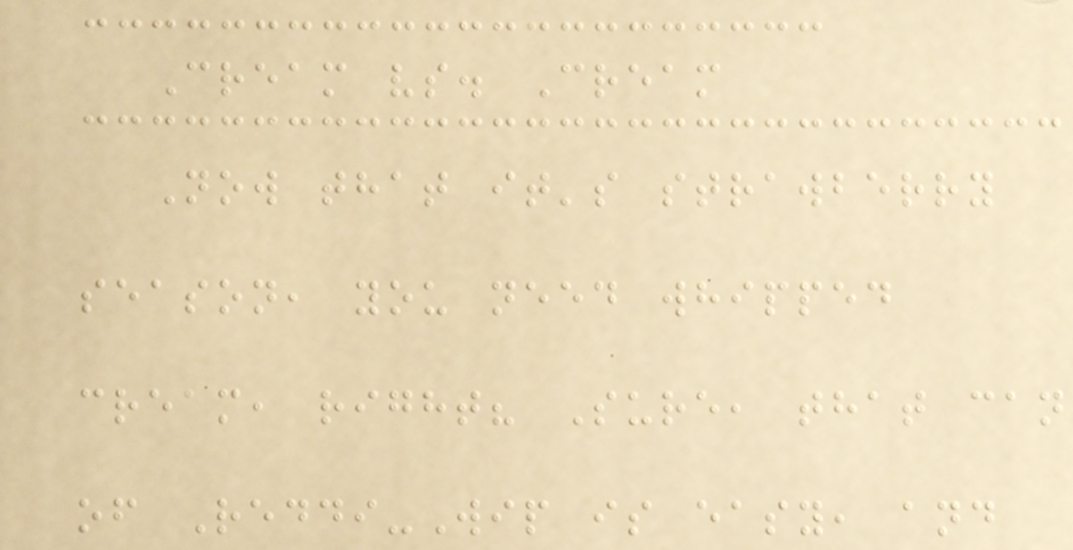Cream vs. Cream
Now that it's strawberry
season, you need whipped
cream, right? Sure, that can
of Reddi-Wip is easy, and
